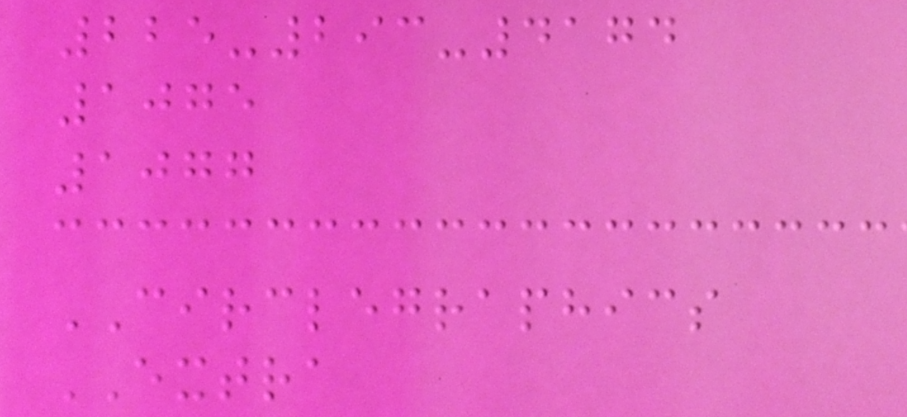225-293-4174
1075
1077
CIRCLEGRAPHICS
EXTRA
